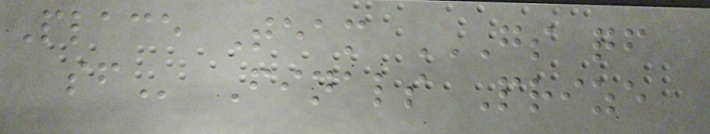Place Team GS QF
SF Finals Prize
